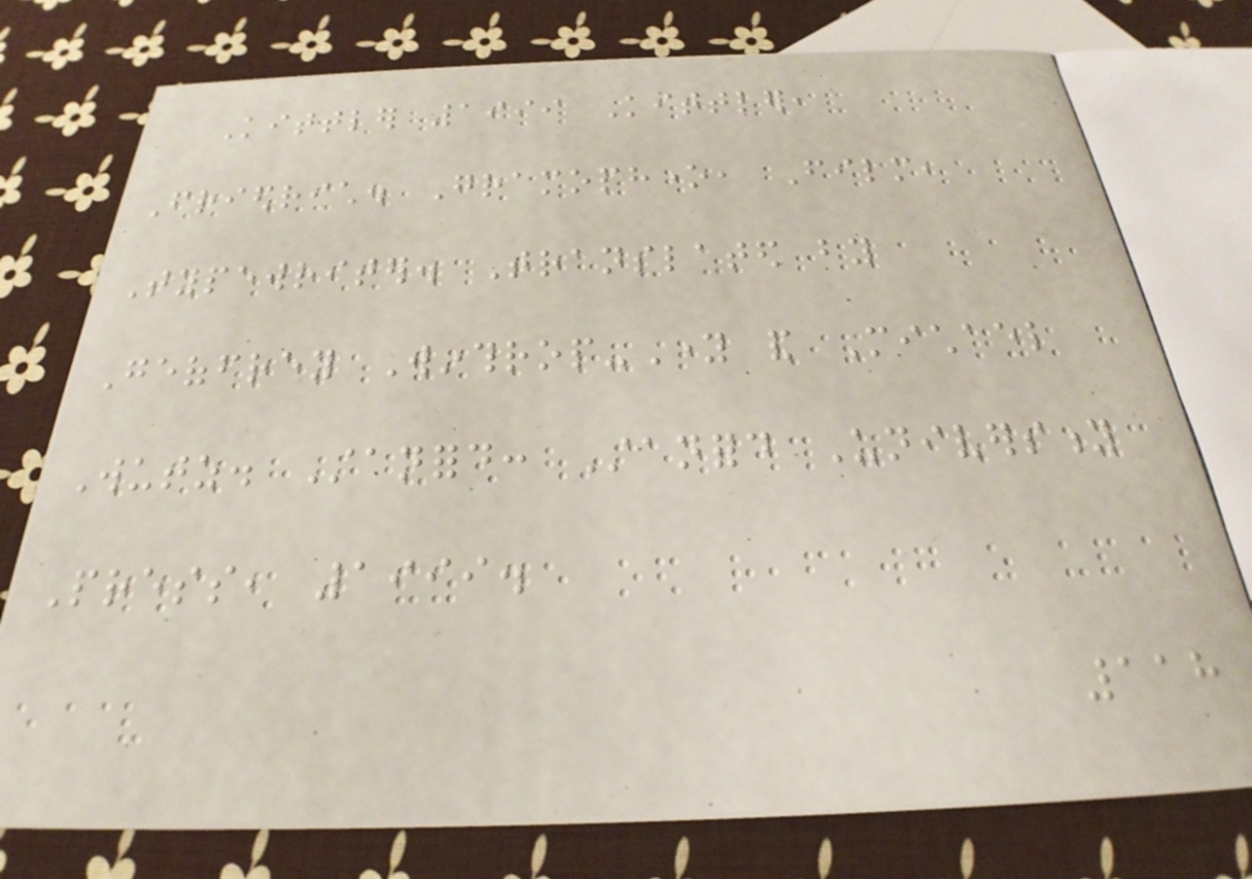Kittler 1999 Kittler,
Friedrich. Gramophone, Film,
Typewriter. Translated by
Geoffrey Winthrop-Young and Michael
Wutz. Stanford: Stanford University
Press, 1999.
118
